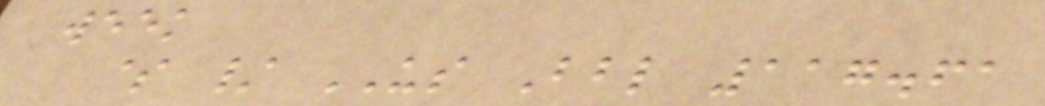week
$ / US Bbl 117.61
